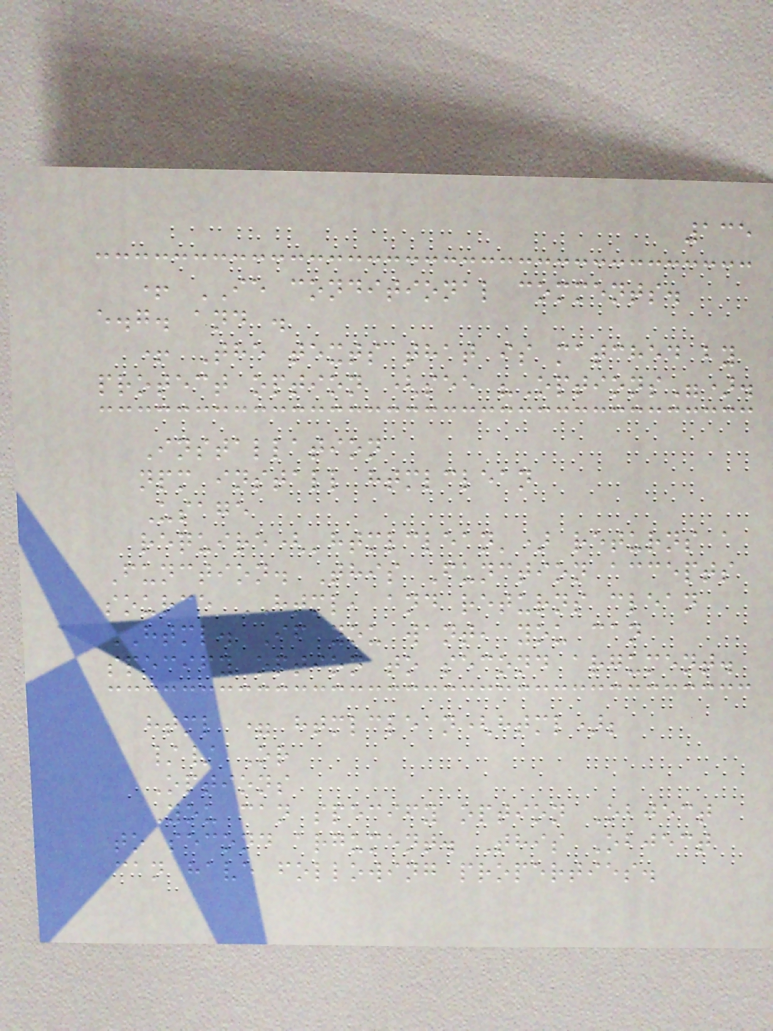135
+ IE conditional comments.
e.g. and .
+ The texts that is matched by
protect option (see "Options").
Installation
npm install htmlclean
Usage
require('htmlclean') returns a
Function. This Function accepts
source HTML, and returns clean
HTML. If you want, you can
specify option to second argument.
html = htmlclean(html);
// Or
Options
You can specify option Object
to second argument. This Object
can have following properties.
